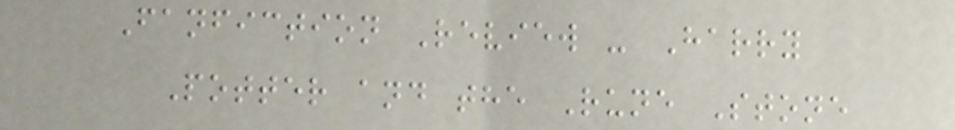Fanfiction Review - Harry
Potter and the Rune Stone
